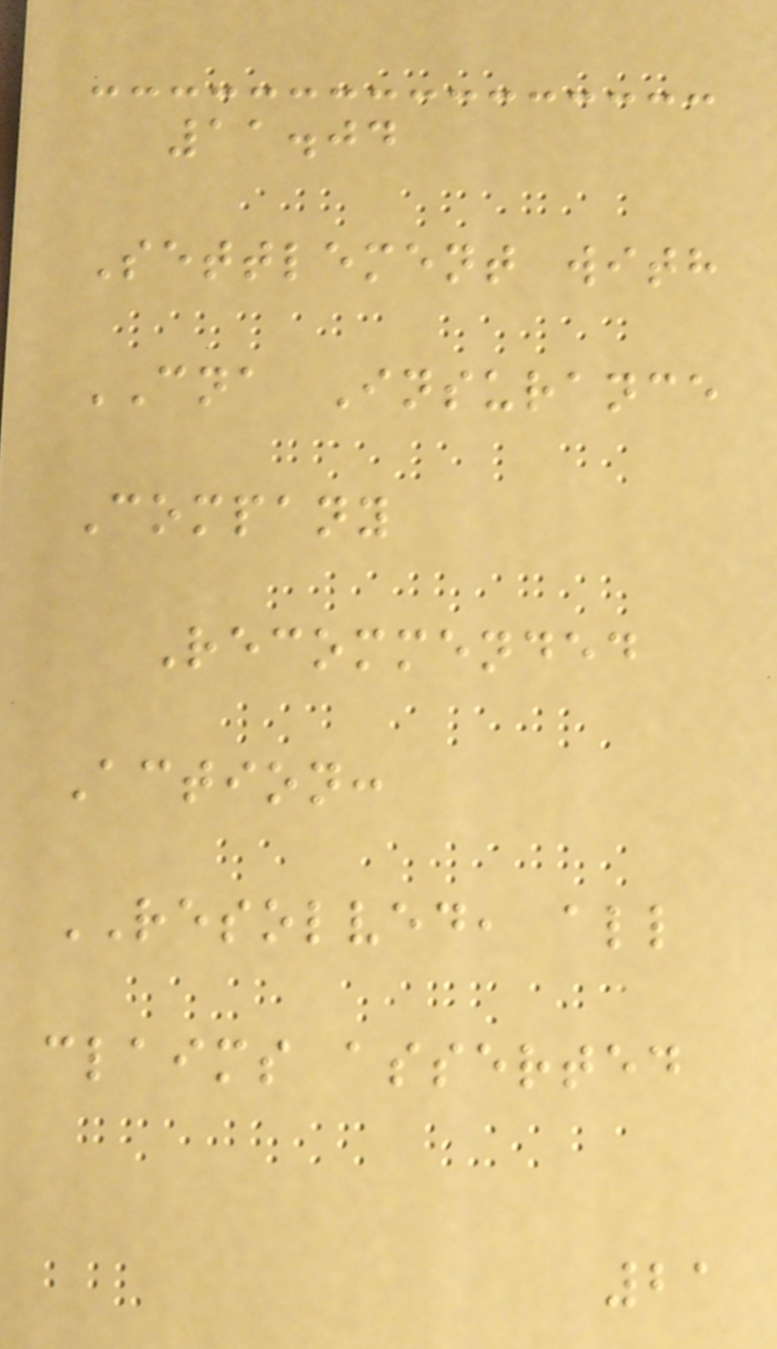11.04
Settlement with
CNA Insurance
Company
Recommended
Action:
RESOLVED, all
claims asserted
21
